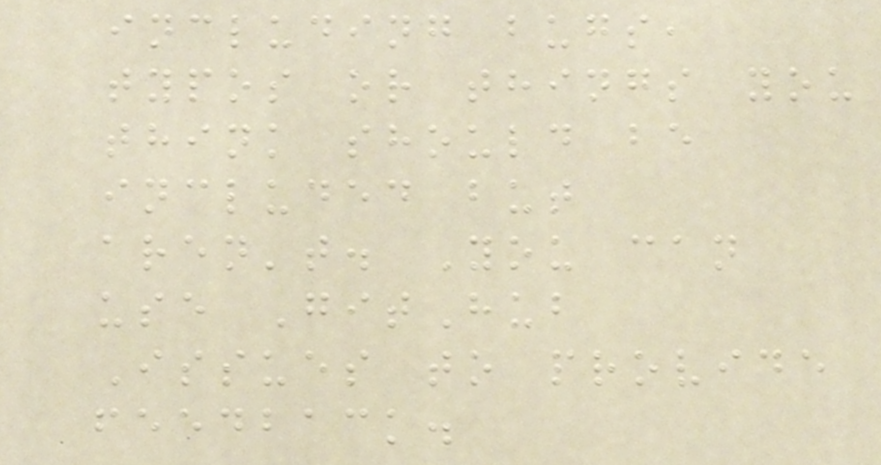including bugs,
typos or things you
think should be
included but
aren't. You can
use GitHub
Issues to provide
feedback.
